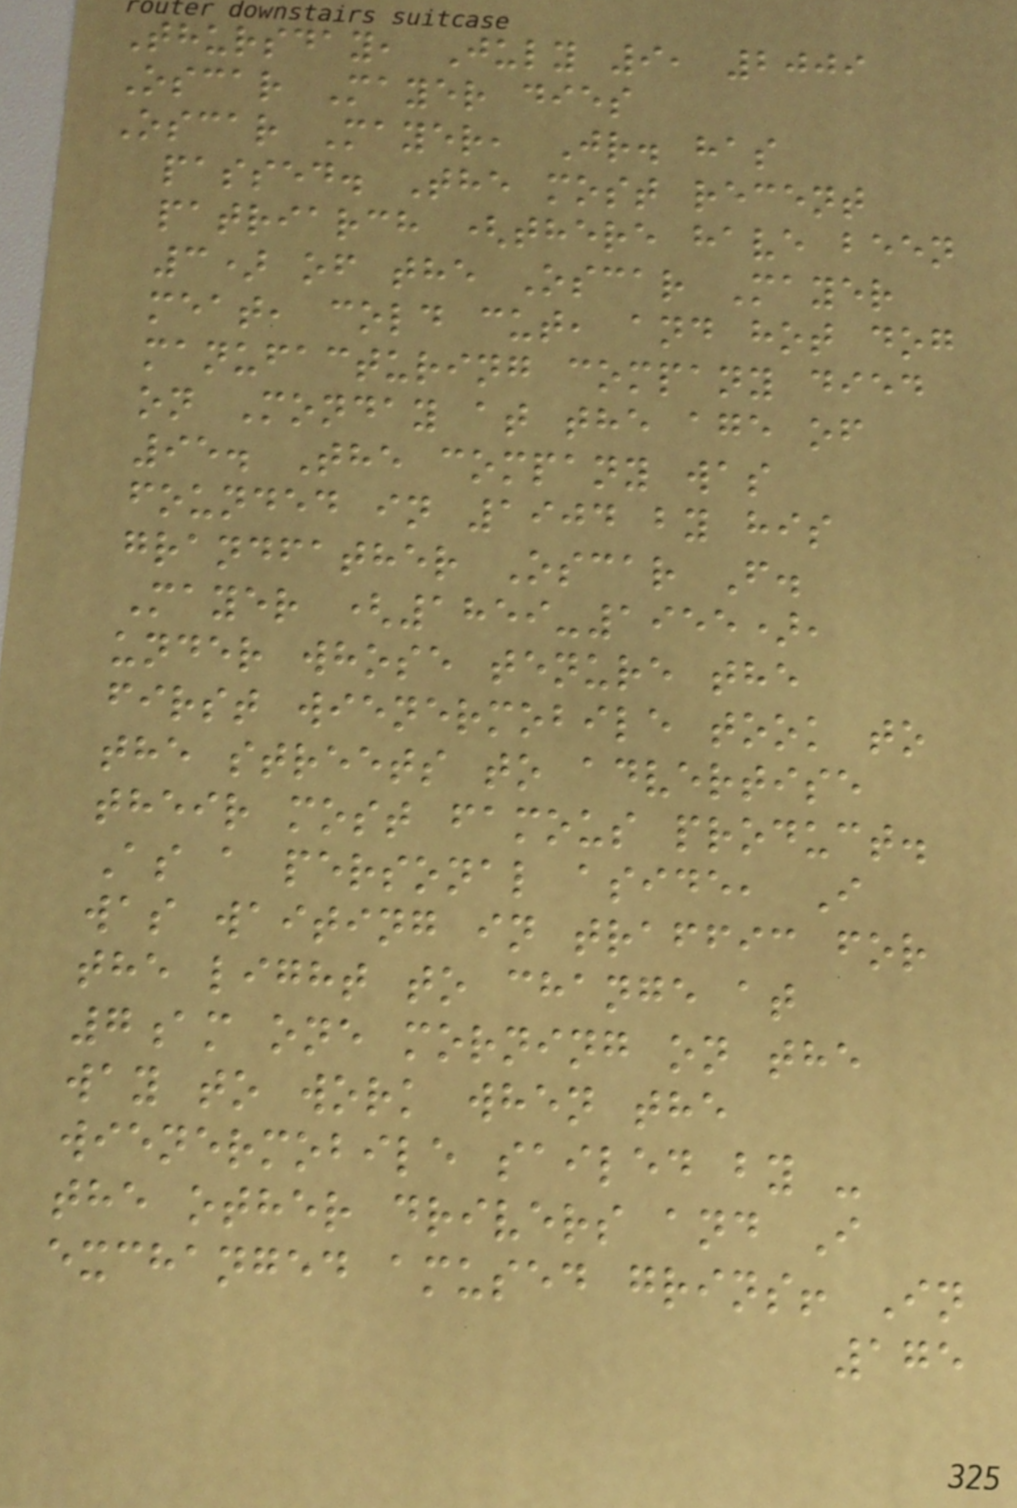Thursday, July 9, 2009
Oscar Mayer dies
Oscar Mayer, Jr. has
passed. The most recent
patriarch (there have been
3) of the Oscar Mayer
meat, cold cut, and hot dog
manufacturing company died
on Monday at the age of
95. The company was
founded in 1904 by his
grandfather Oscar F.
Mayer (1859-1955),
under whose tenure the
first wienermobile took to
the streets to advertise
their most famous product.
As a personal aside, I
was waiting in traffic for
the light to change at
7am one morning on the
way to work when the
wienermobile sailed by -
the other drivers and I
exchanged amused grins! In
175
